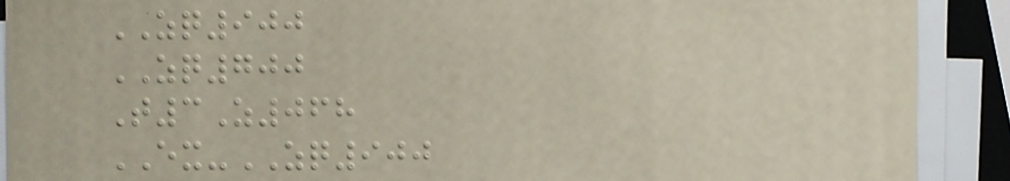ZQ900
ZQ700
T3Z068
EX-ZQ900
